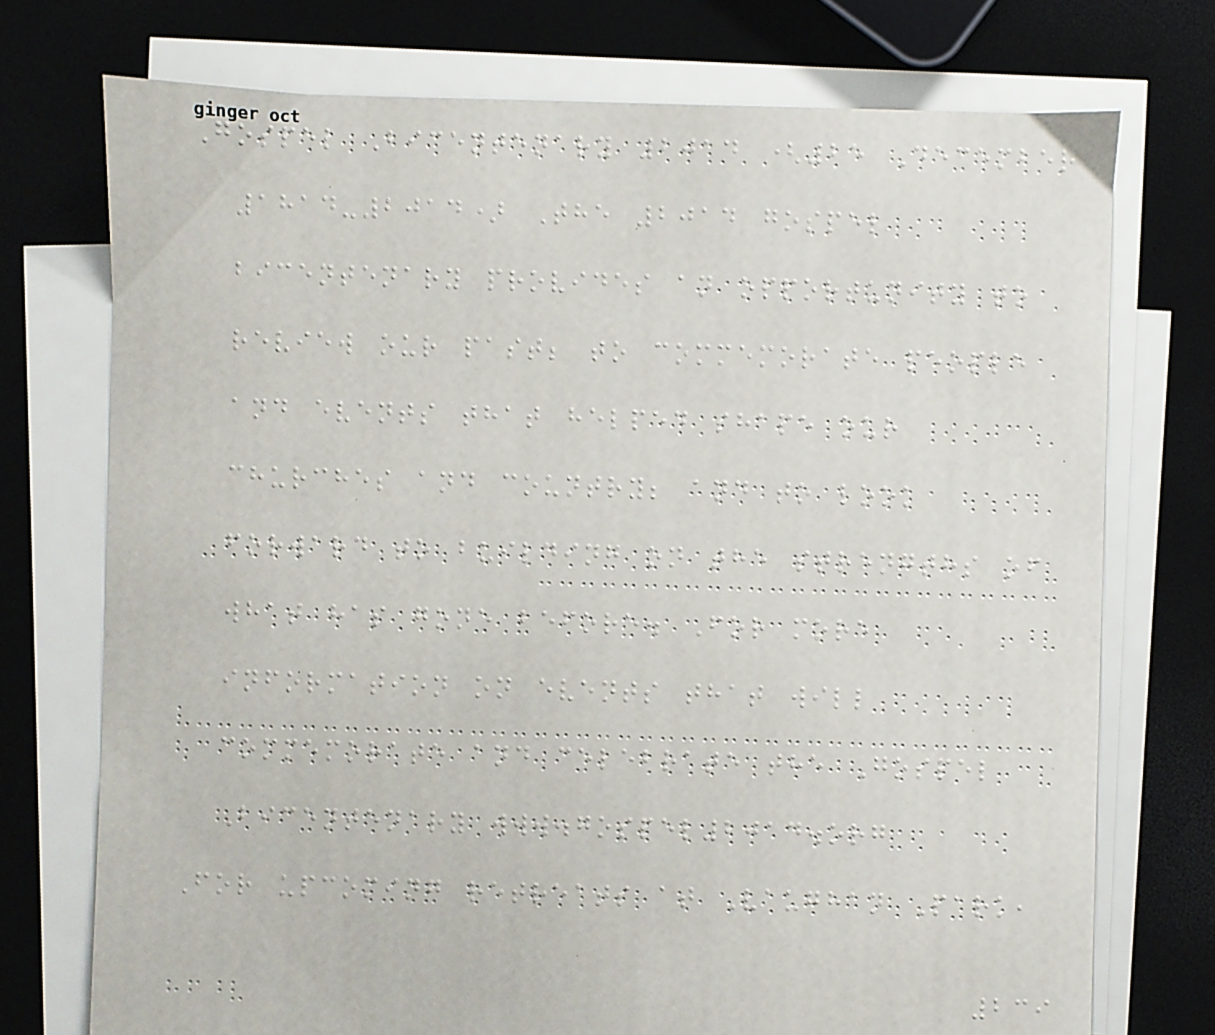Gospel Bicentenary 2014 (25 December
1814-2014) The 2014 gospel
bicentenary provides an opportunity to
review our past; to commemorate people
and events that helped shape our
churches and country; and to look
forward to building on the strengths of
what has gone before. For more
information on events that will
commemorate and celebrate the Gospel
Bicentenary www.gospel2014.org
For upcoming retreats at Vaughan Park,
239
